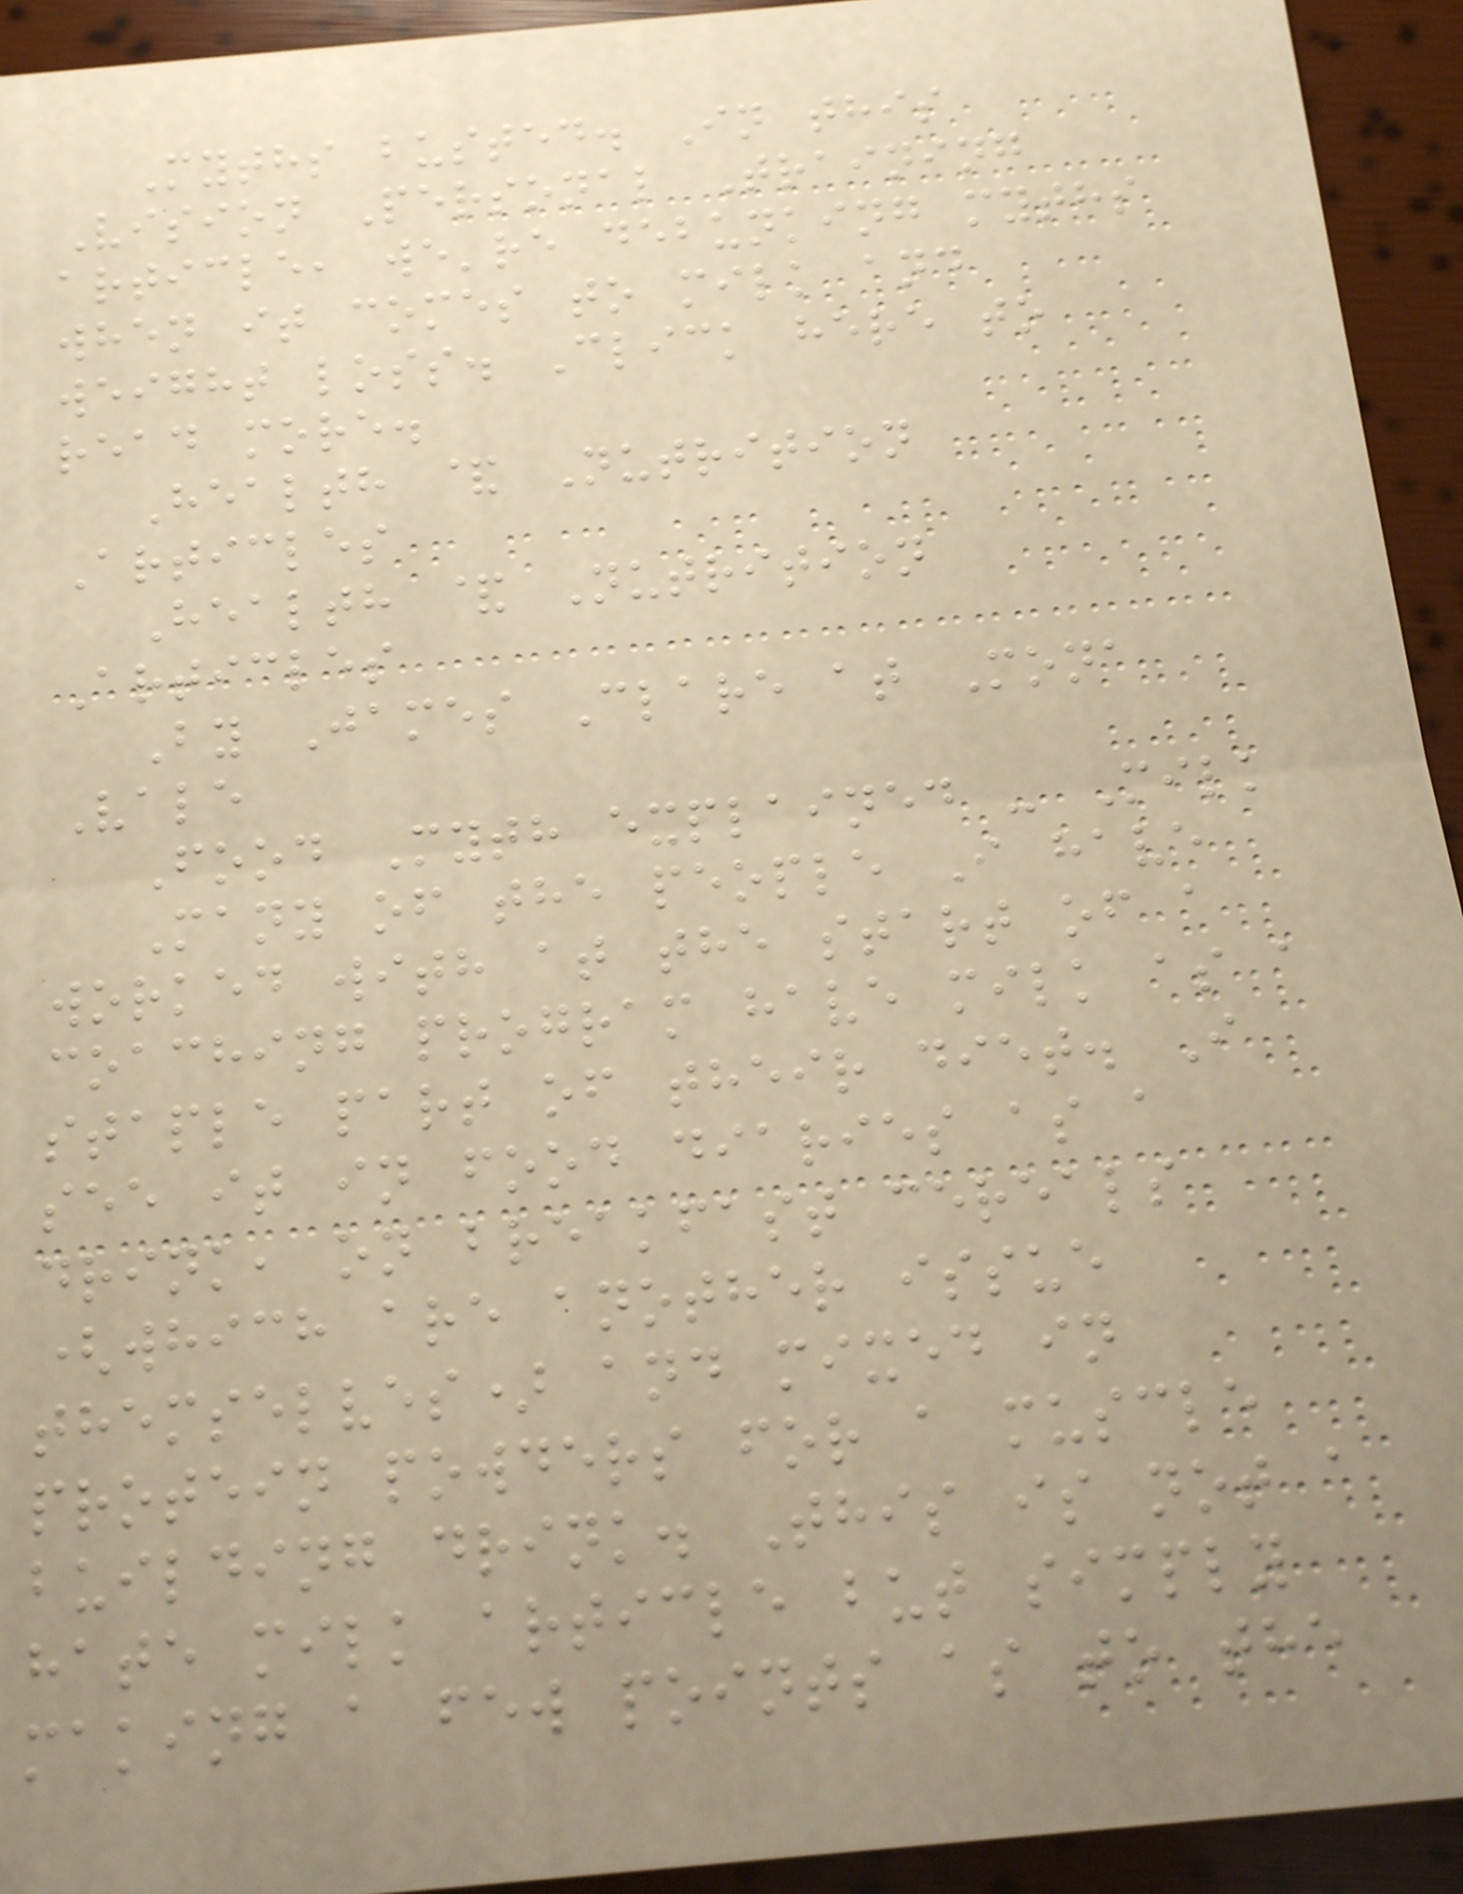Myths busted. In this
Vision Personal Training
article, we're debunking myths
when it comes to milk and
weight loss. Click here to
read more.
Health & Nutrition
Articles
Health & Nutrition
Articles
By James Clare at Mona
Vale
Food Myth explained - Milk
Many of the people I have
worked with at the start of a
coaching program have milk as a
staple part of their diet. I
see it in food diaries as a
drink, on breakfast cereals
(which are another issue
themselves) and mixed in
protein powders for a muscle
building drink. This is not a
hate milk article but simply
making a few points as to the
